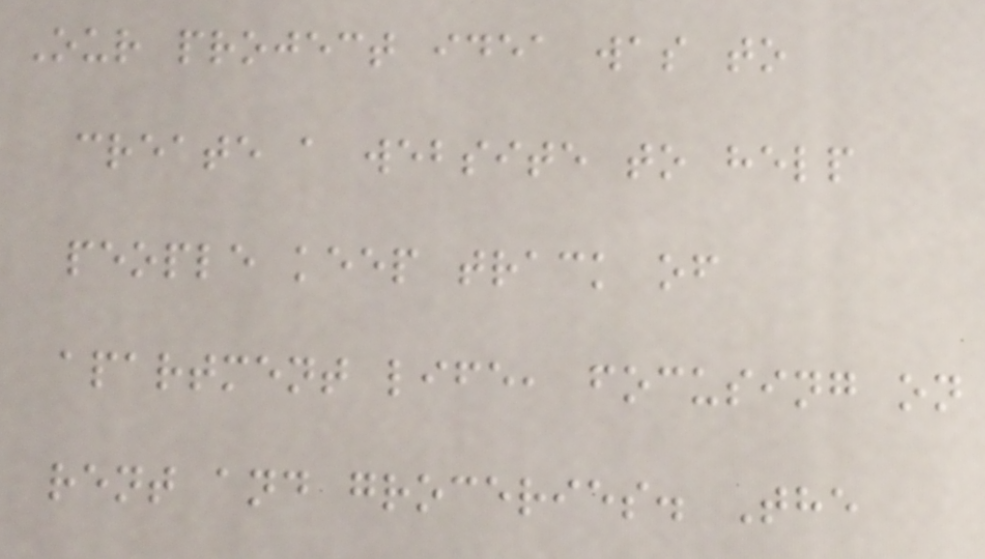Our project idea was to
create a website to help
people keep track of
apartment life, focusing on
rent and groceries. The
